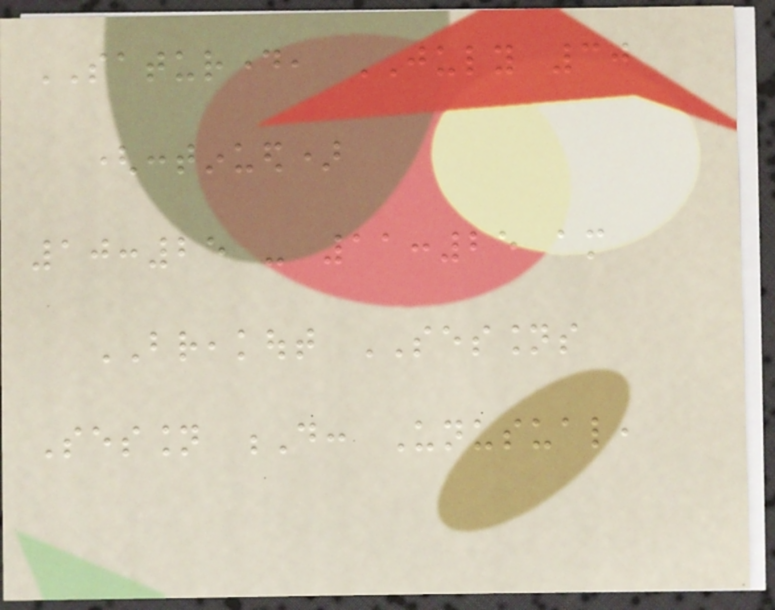SATURDAY, JULY 30
(continued)
10:25 - 11:25 am
BREAKOUT SESSIONS
Session D: Unusual,
